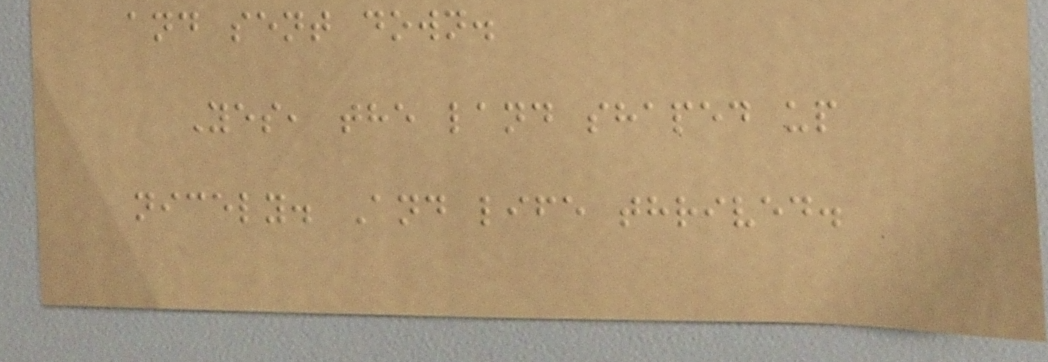and sent down.
Yes, the land shaped up
nicely. And life thrived.
